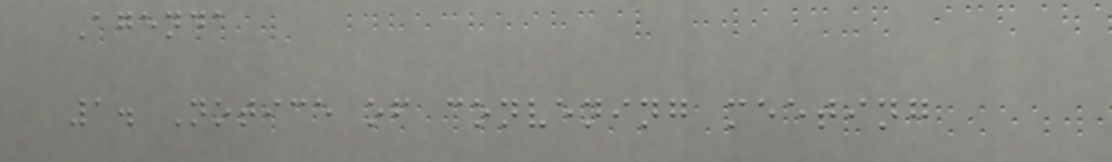Agenda
1. Notice of convening meeting
